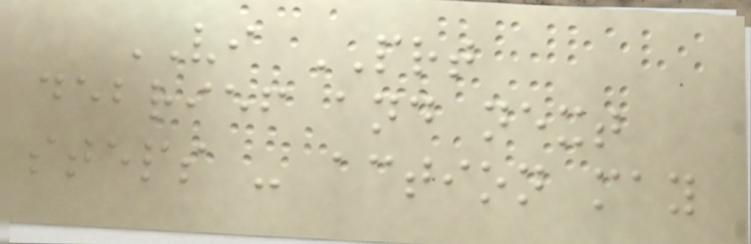VI PRT
debrief and next
steps - action may
